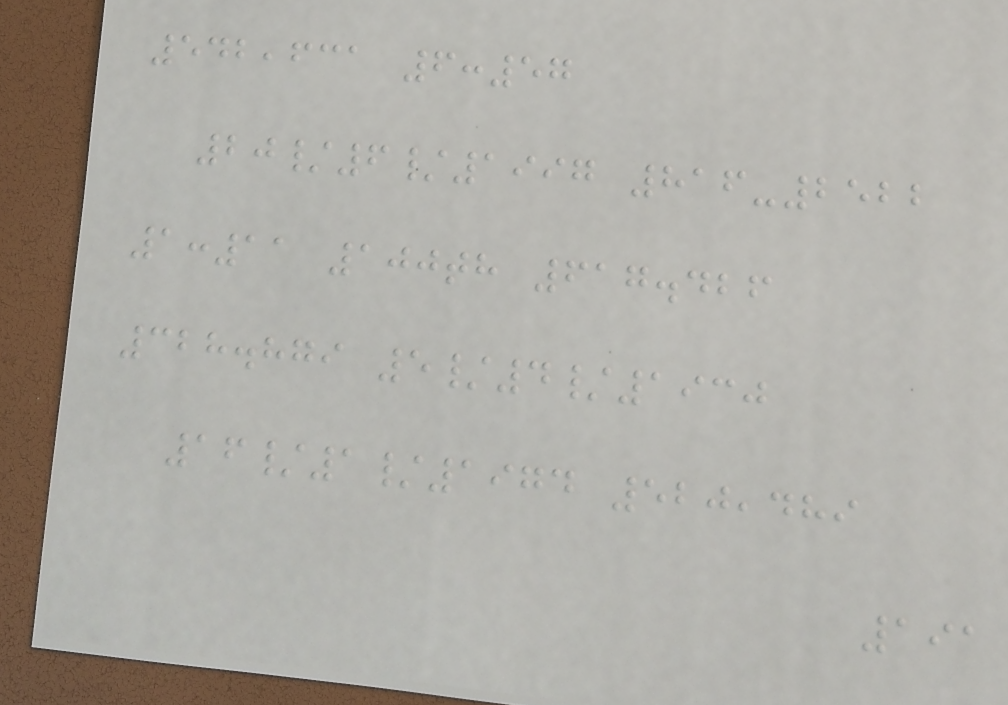542,631 6:57
20/6/1997 816-2522
1:11 100th 617.426
328.879 5/4/1930
16/1/1974 520,489
191
